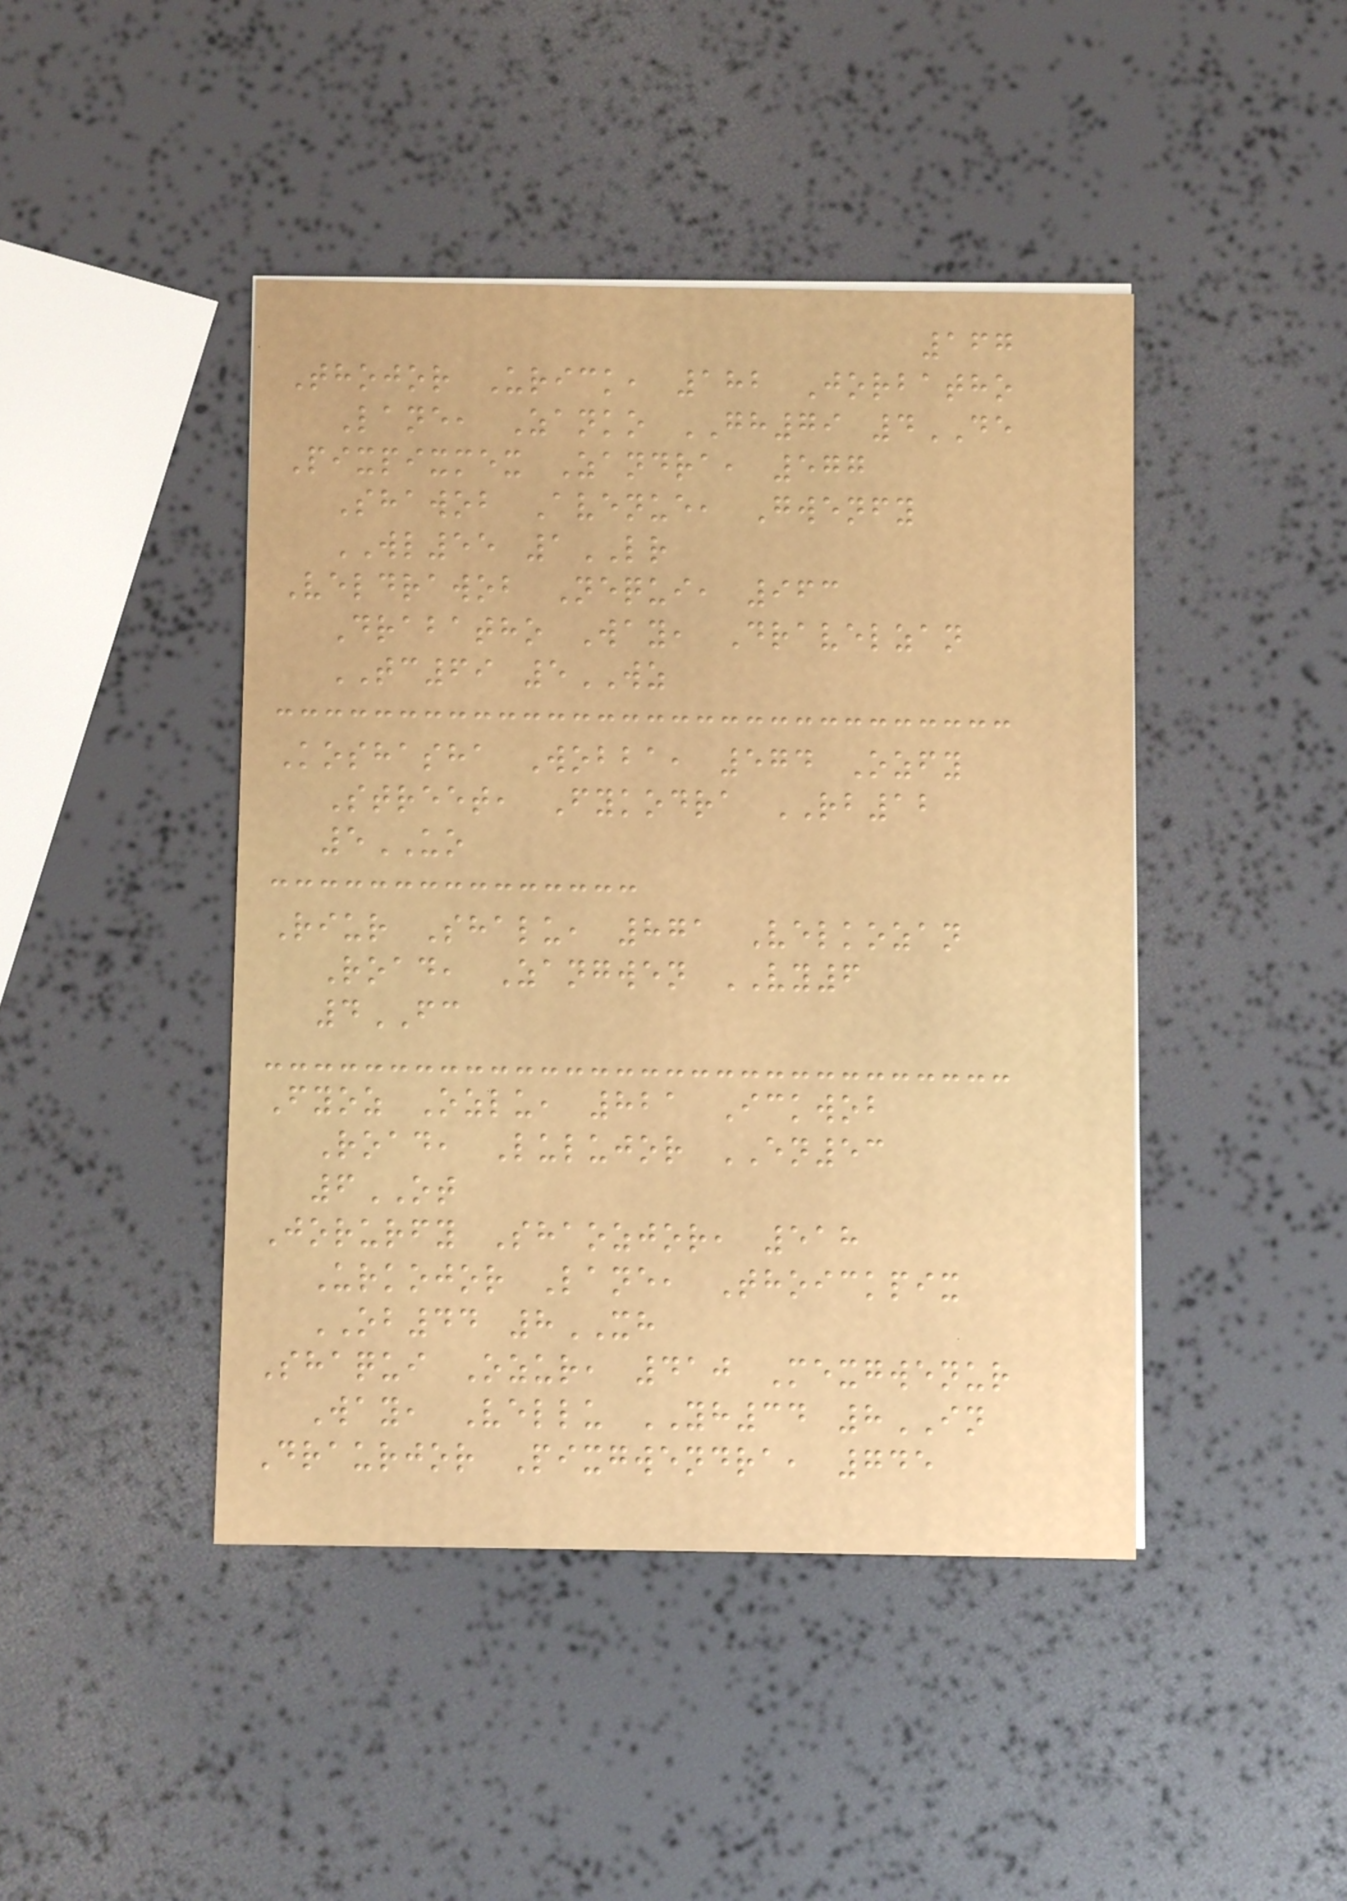167
Thojor Urick, 182 Jorbatho
Lane, Zanko GH79 4DE
Pixpixmex Zandra, 577
Shawob Avenue, Gwenfy
WL55 1LR
Veldrawob Nequi, 963
Drabatho Way, Dravelzan
TC69 5WZ
Koshasha Wobba, 574 Ozfy
Street, Fykodra RB12
5UO
Riur Shalu, 871 Velkozan
Road, Zangwen VY6
4FC
Fyoz Ozlu, 821 Ickwob
Road, Lulujor EN53
6OT
Jorurfy Shaozjor, 518
Urkojor Lane, Thoickpix
OB44 8XH
Shaqui Ozur, 410 Mexgwenur
Way, Vellu YH34 8IN
Draurjor Pixgwendra, 745
